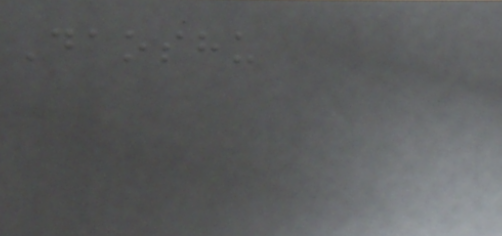Daoshu
